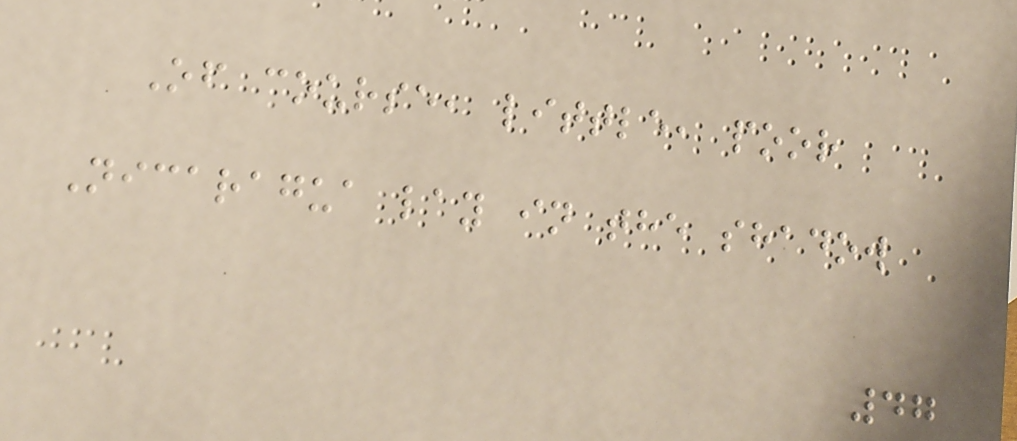Of course, little, poor
Nicaragua lay in the shadow
47
